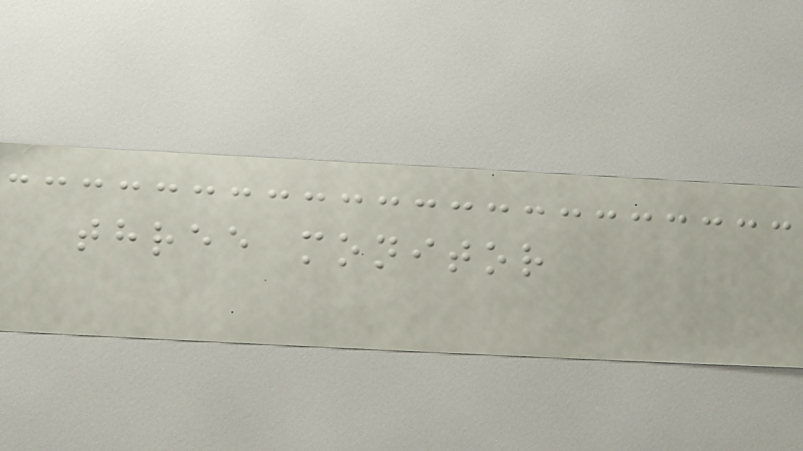three monitor
